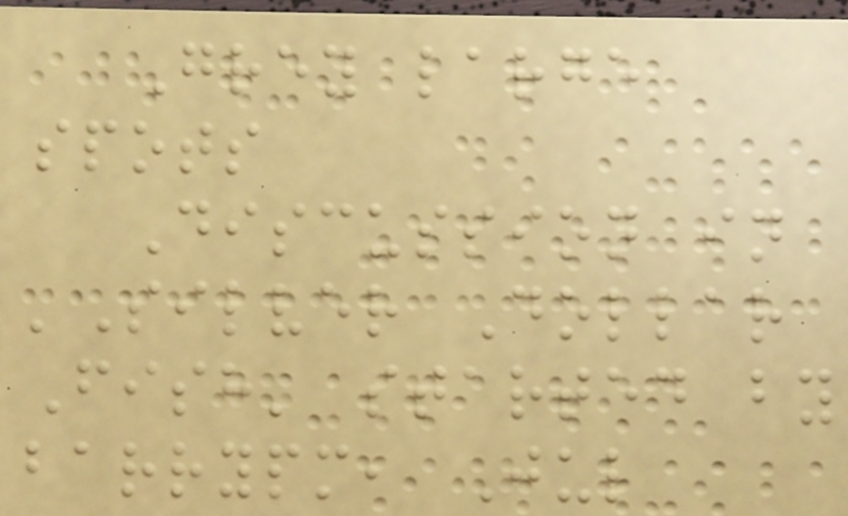Grey large
spots
Discussion in
'Silver Dollar
Fish' started by
barrypm, Jul
